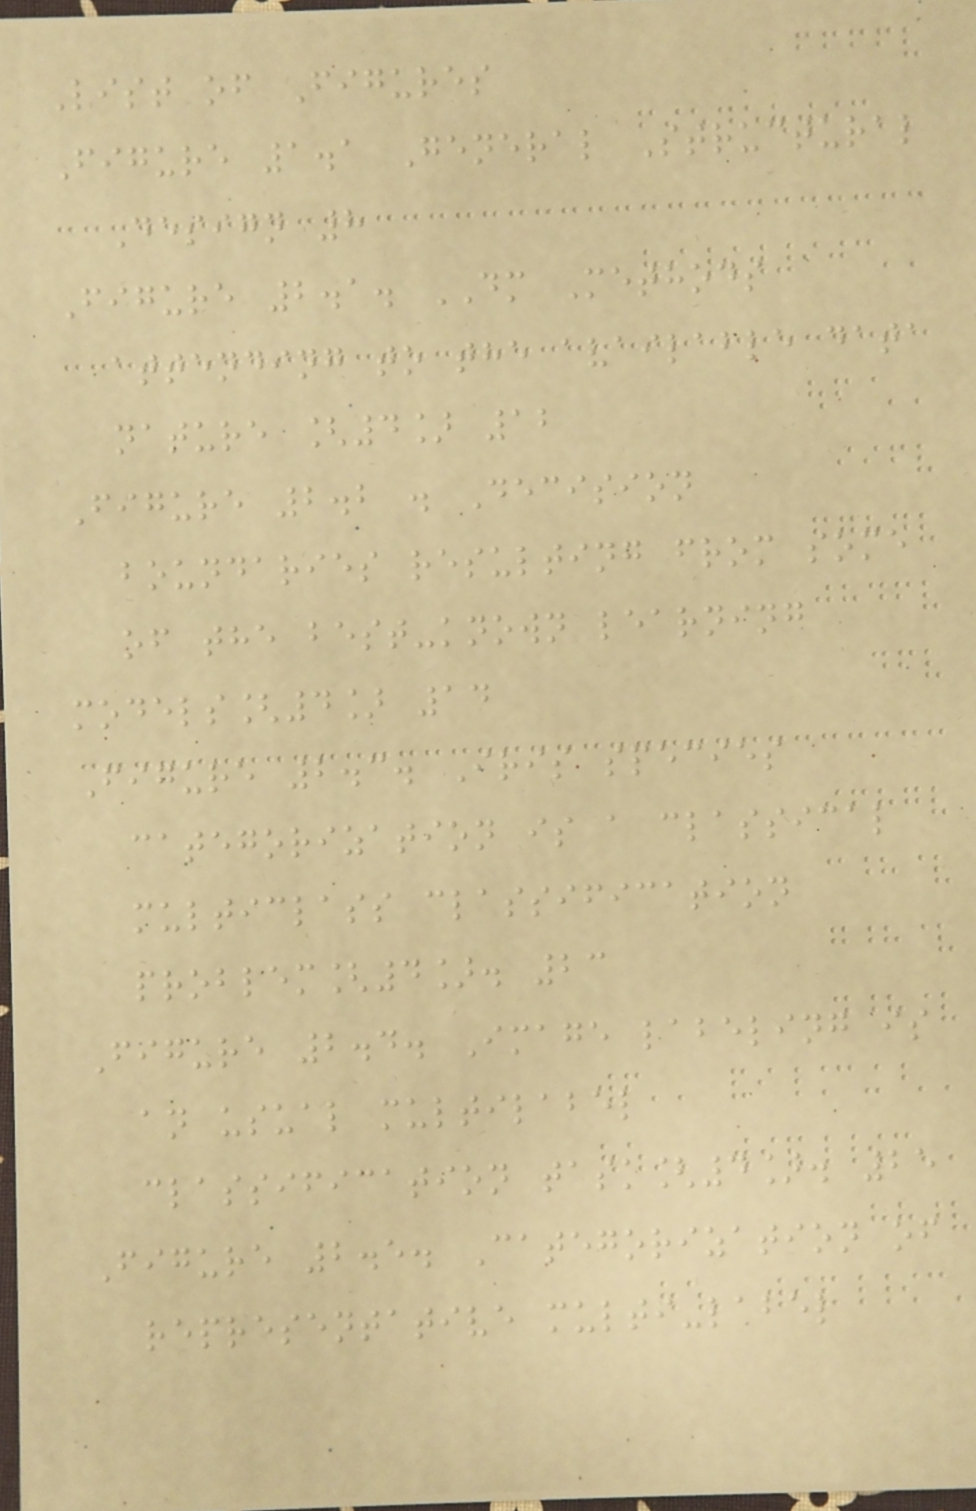List of Figures
Figure 1.1 General Structural
Design 8
Figure 2.1. DM Methods
attending to the available data
nature [4] 12
Figure 2.2 . Decision
boundaries resulting from some
of the best-known learning
models[4] 14
Figure 2.3. Iris species
categorization is a classical
multiclass classification
problem[4]. 23
Figure 2.4. Image labeling is
an usual multilabel
classification task[4]. 25
Figure 2.5. Categorization of
representative multi-label
